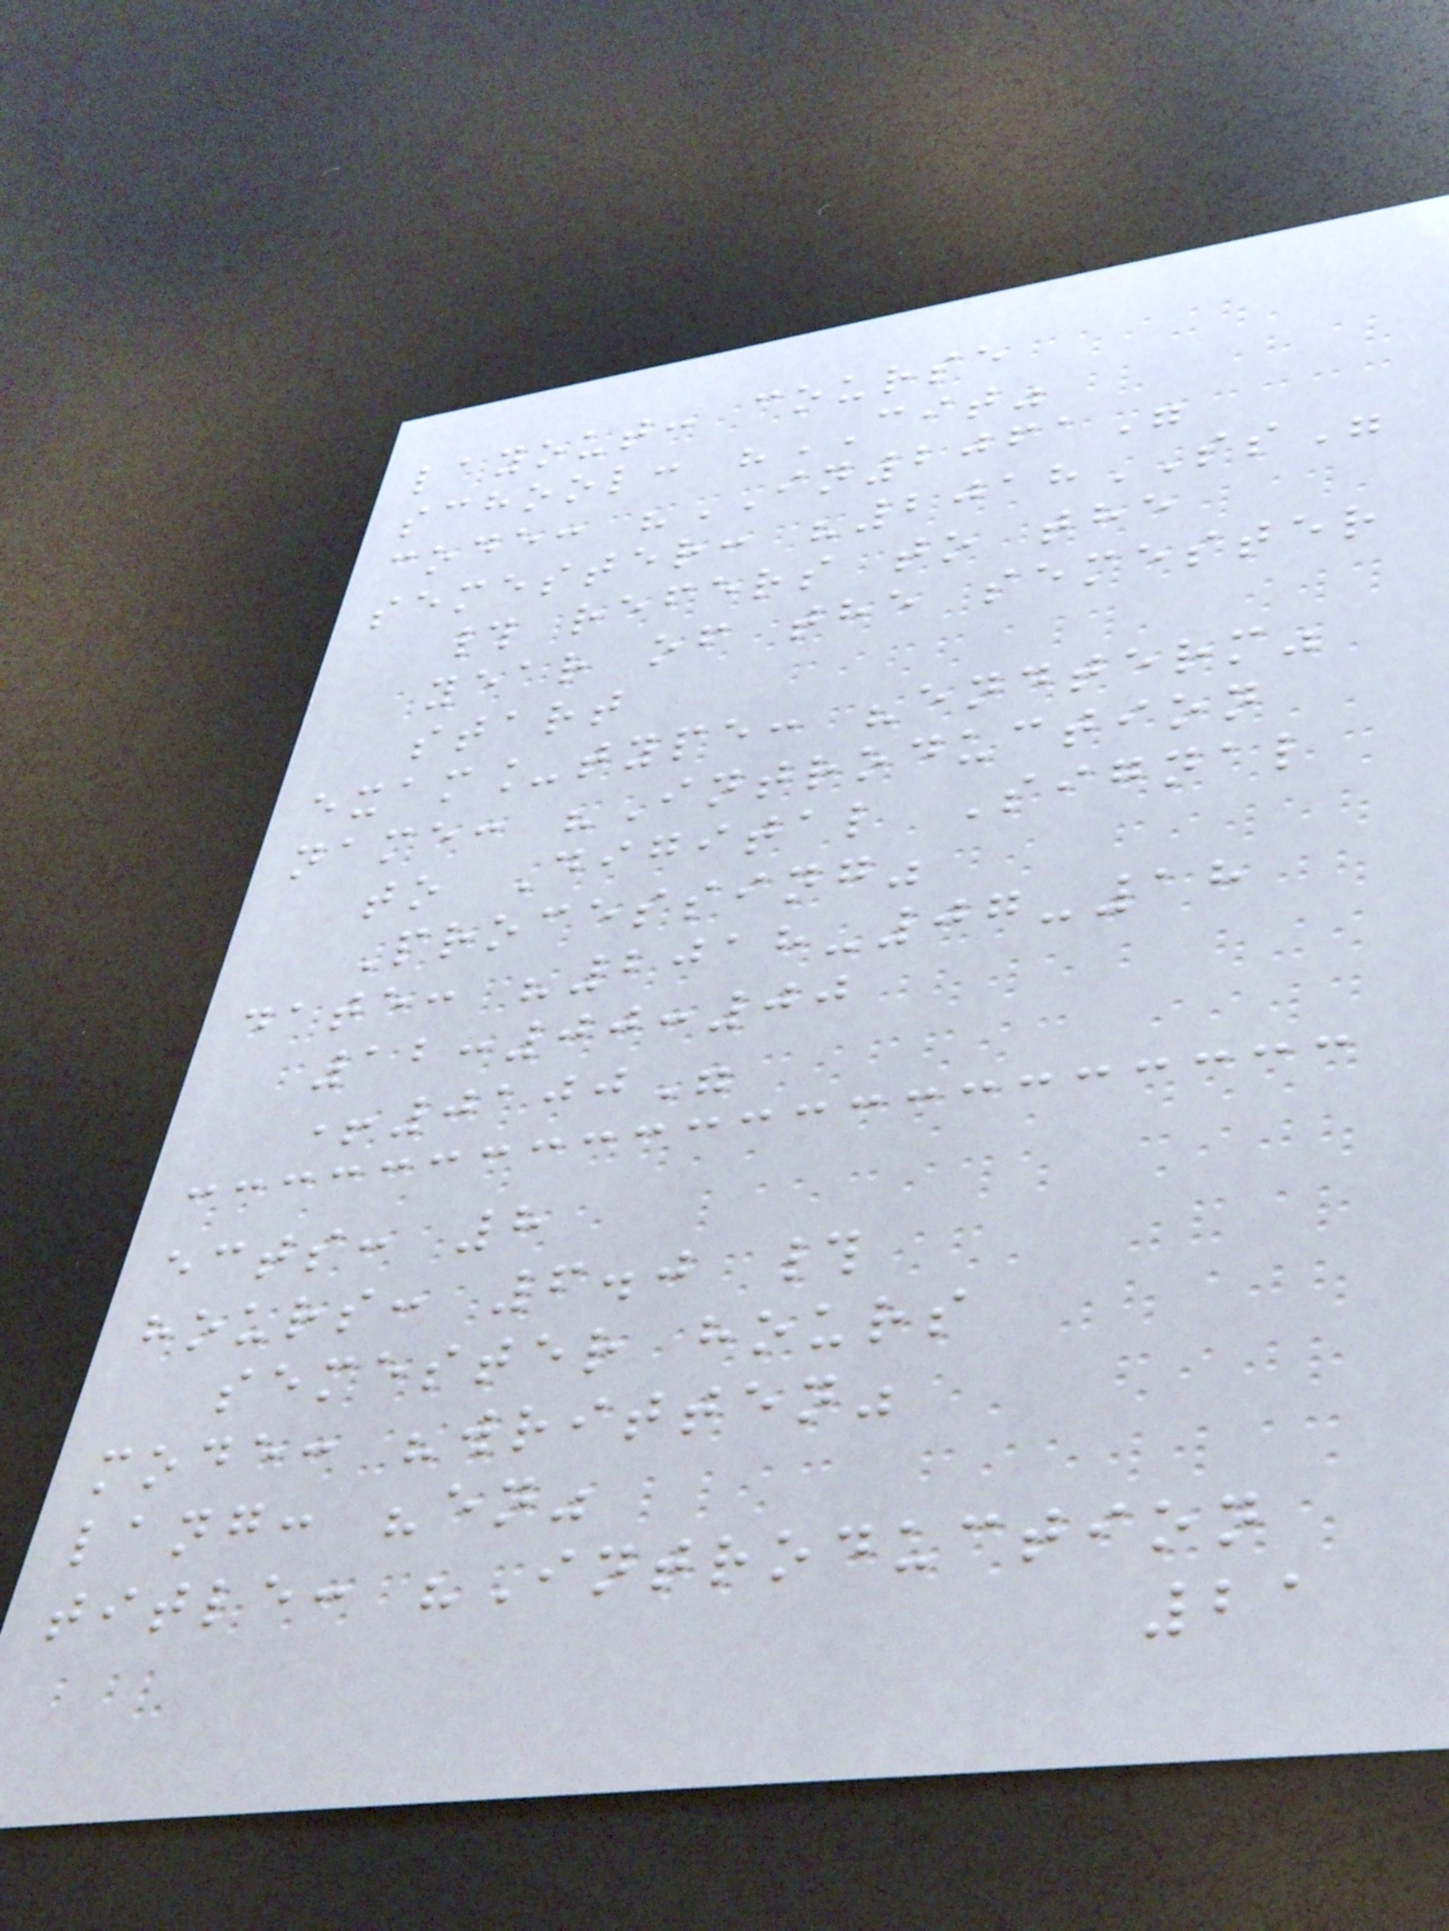layout: course
school: "CIT"
code: "IN2061"
semester: "2018SS"
# refers to the
year of the semester
start
exam_type: "endterm"
name: "Introduction
to Digital Signal
Processing"
date: "2018-07-18
12:00:00
+0100"
ects: 8
hours: 6.0 #
semester hours
mode: "written"
lang: "en"
title: "Introduction
21
